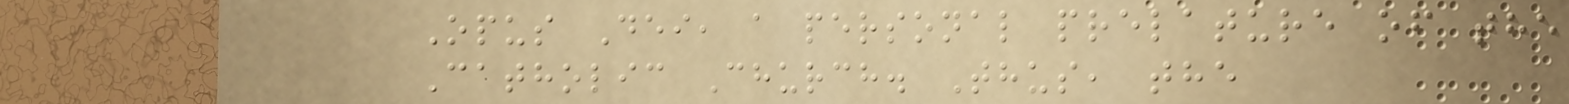Opus Dei, a personal prelature of the
Catholic Church. Thus, the
